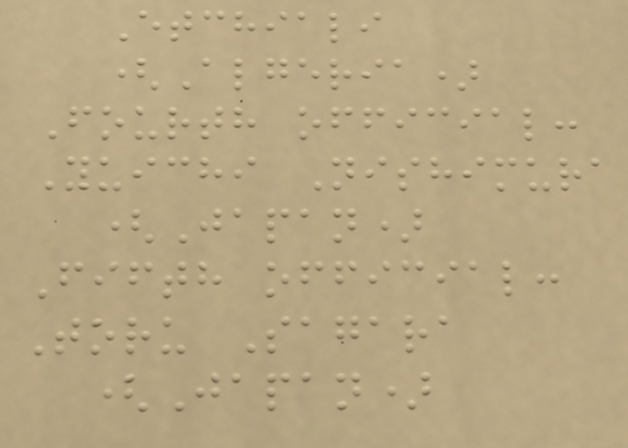Etchiali
(Algeria)
Fourth official:
Yuichi Nishimura
(Japan)
Fifth official:
Toru Sagara
(Japan)
